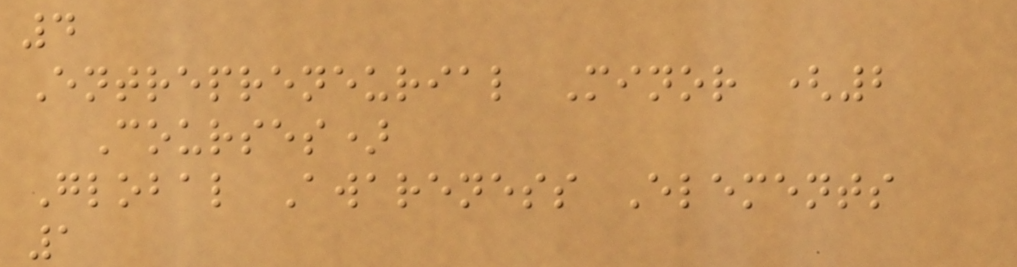4
Entrepreneurial Minor (2
Courses)
Global Awareness Elements
1
